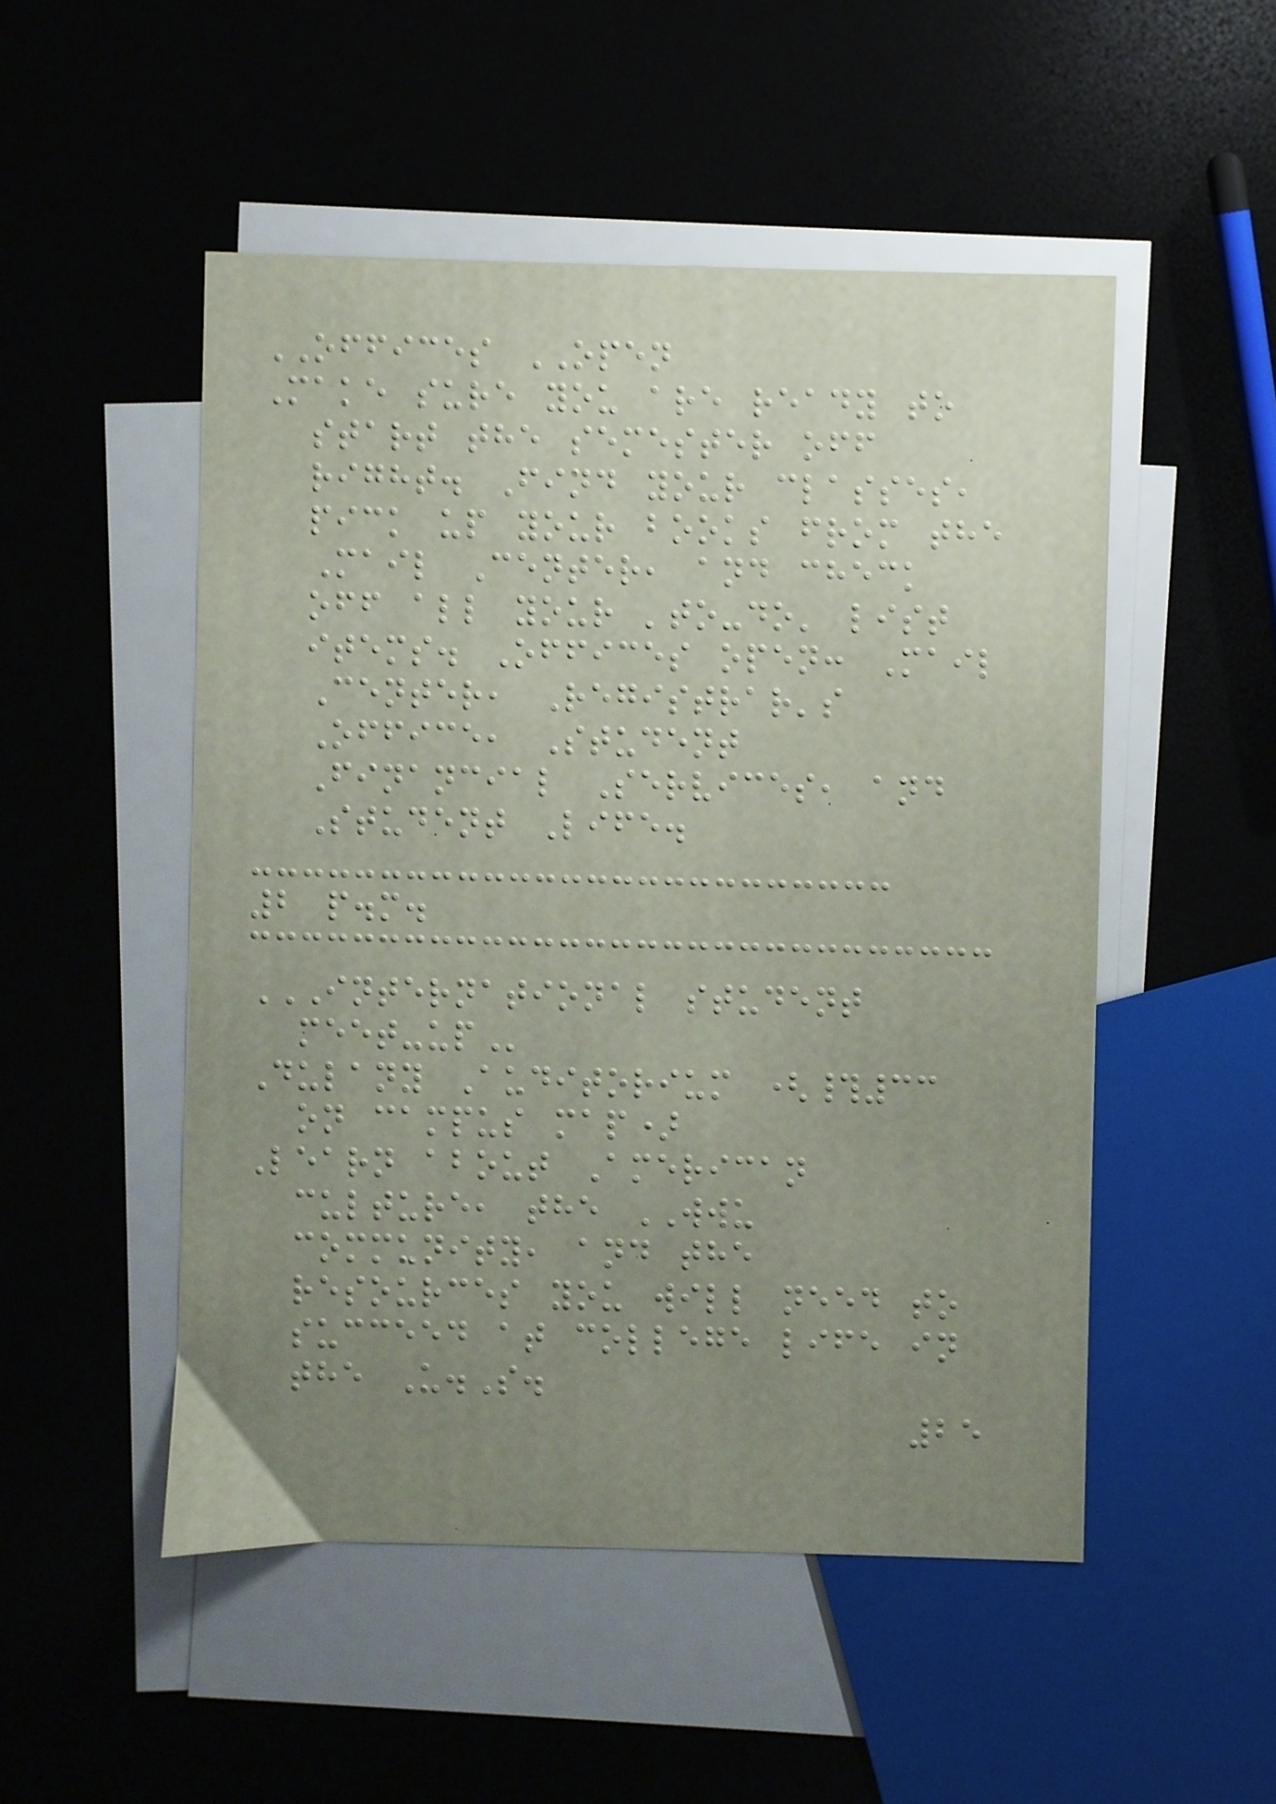OFFICES OPEN
Make sure you are ready to
start the semester off
right. Find your classes,
pick up your books from the
Mail Center, and check
off all your 'to-do' list
items. Offices open: Mail
Center, Registrar's
Office, Student
Financial Services, and
Student Life.
2 p.m.
INTERNATIONAL STUDENT
MEET-UP
Dulany Auditorium (#33
on campus map)
Learn about American
culture, the WWU
community, and the
resources you will need to
succeed at college life in
the U.S.
25
